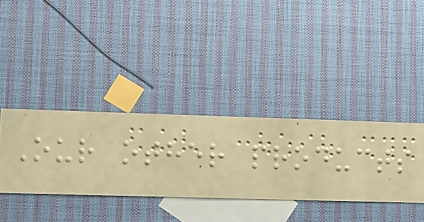Our other products
